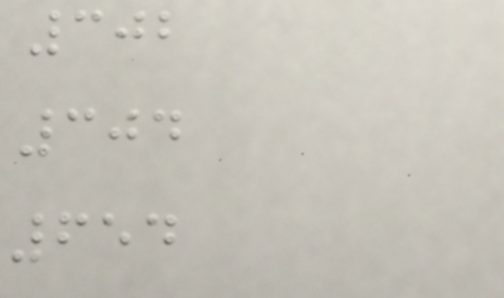302
304
654
